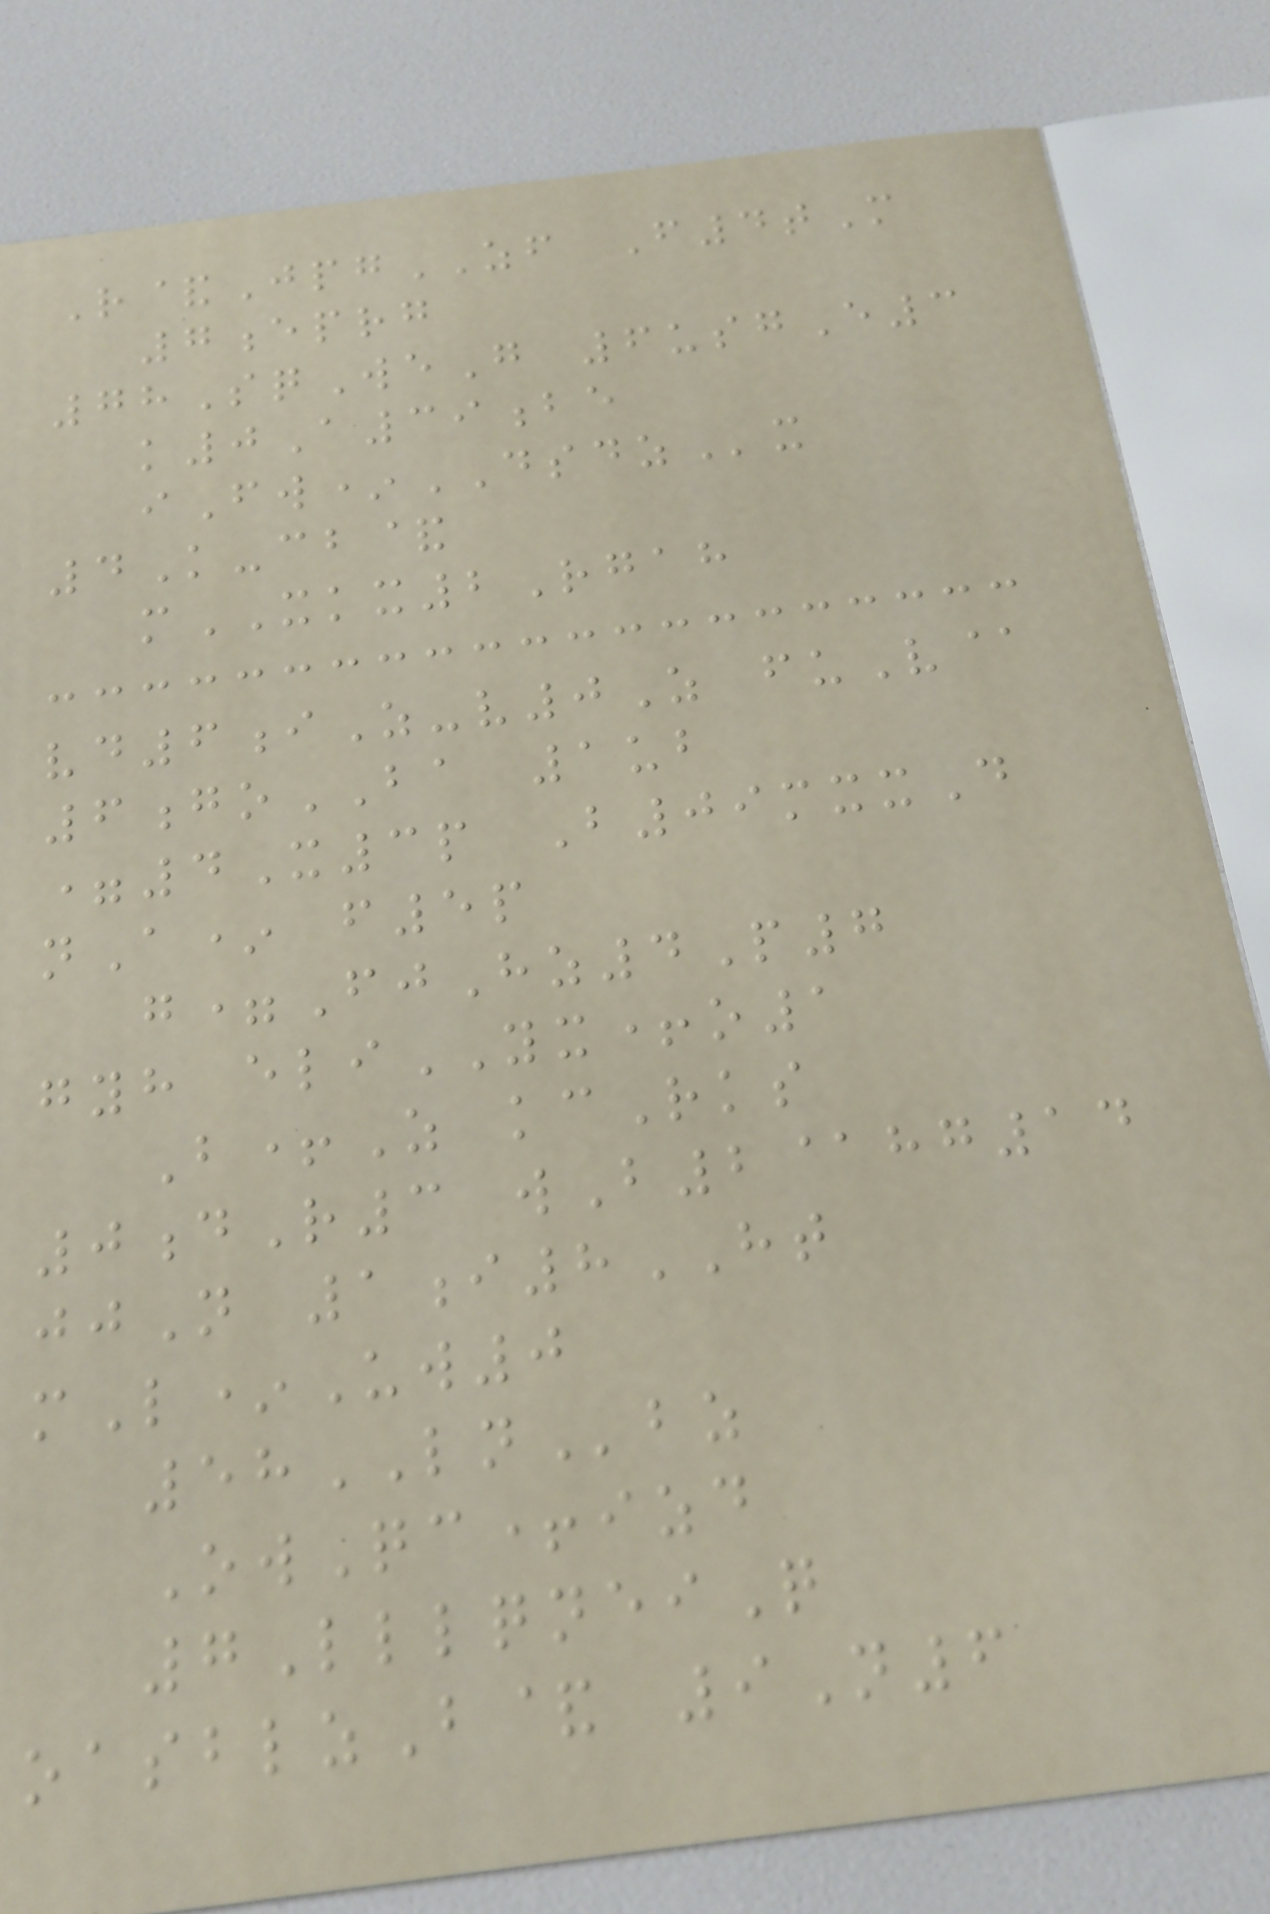R&JpgZF F4tM
7eprg
78SqWeG 6usgE3
k0A39be
iFw*DSDZx
4K-cb&
mXKX2Rgah
vd6iZ-v0Z fuV@
6goBA 1ub
=4X3p B09mxxD
nA* f5p
g=FjHz4P7
gyh eliYX+o1
B+Z kcRks
0dR3 wB2@hg14
jjN 1i8HT
mL*Uw0
58LNbz
OwQc+izd
7LllqneiQ
oasblzB& 9N6
